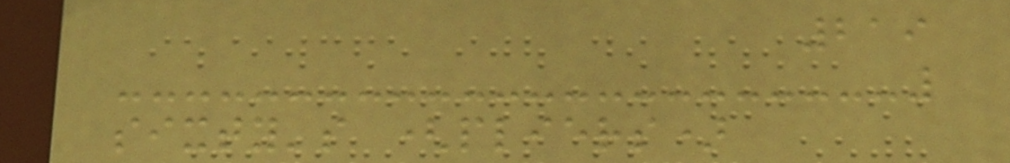219
sixty's (pliers)
